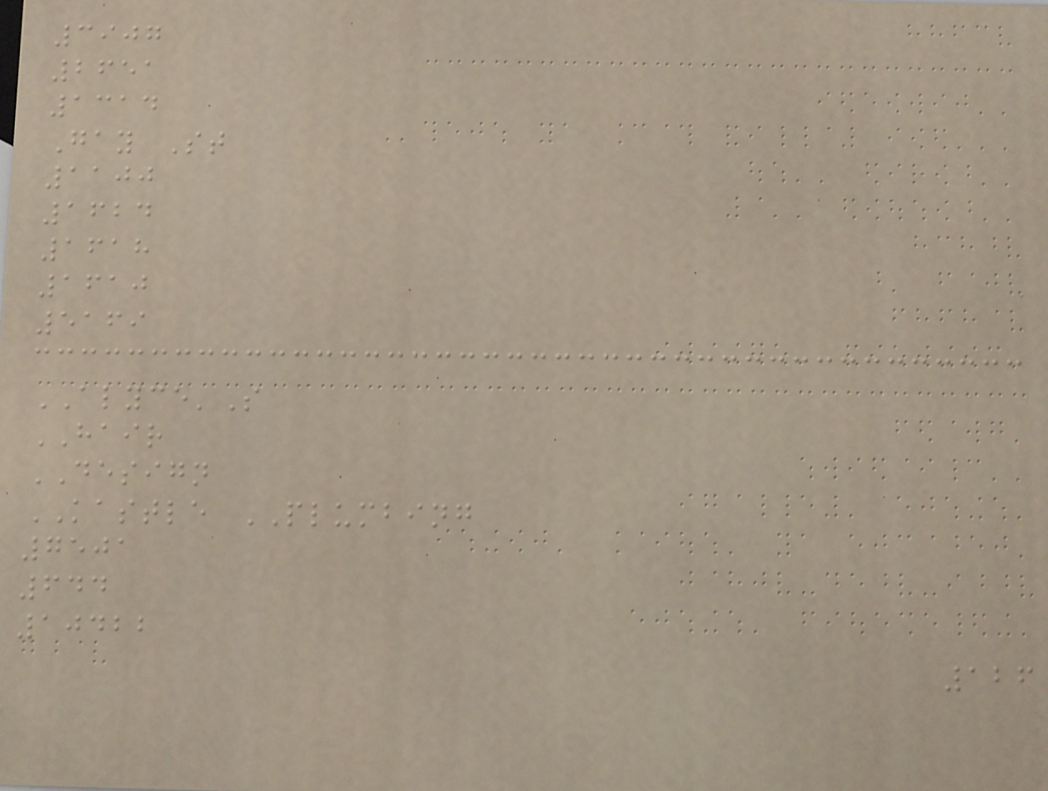3907
2651
1314
Gay St
1100
1624
1618
1610
5169
ALYCE'S
HAIR
DESIGN
KASTLE PLUMBING
7501
644
10422
126
